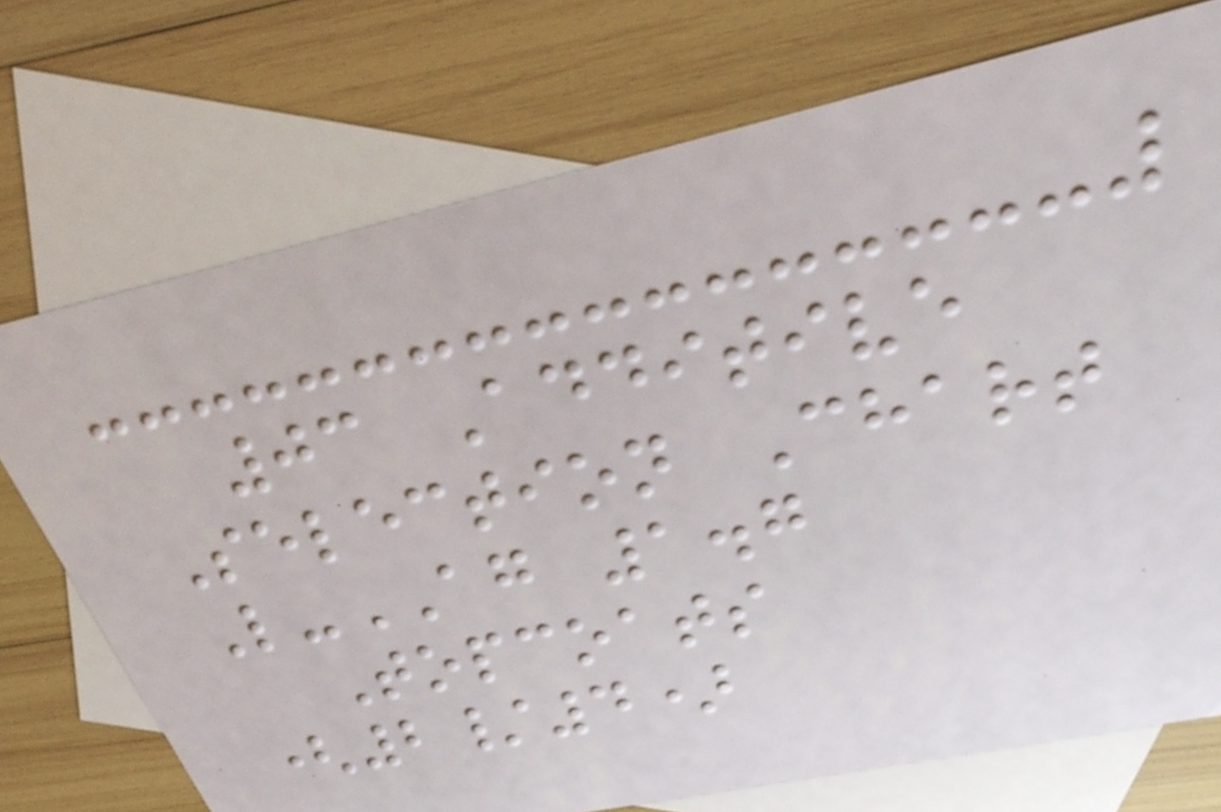03 Additive
Selection Chart
L-AG 1.7
Topcoats
(2/4)
